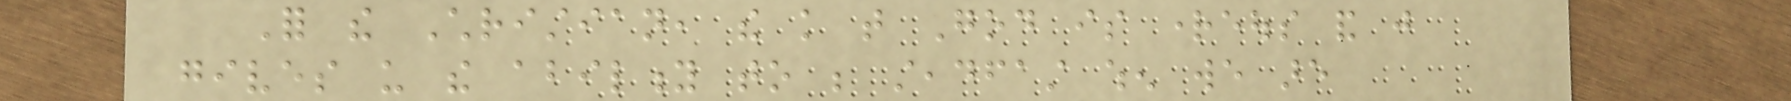For the Christian, the knowledge that God is righteous and just
gives us the ability to be steadfast when we are
